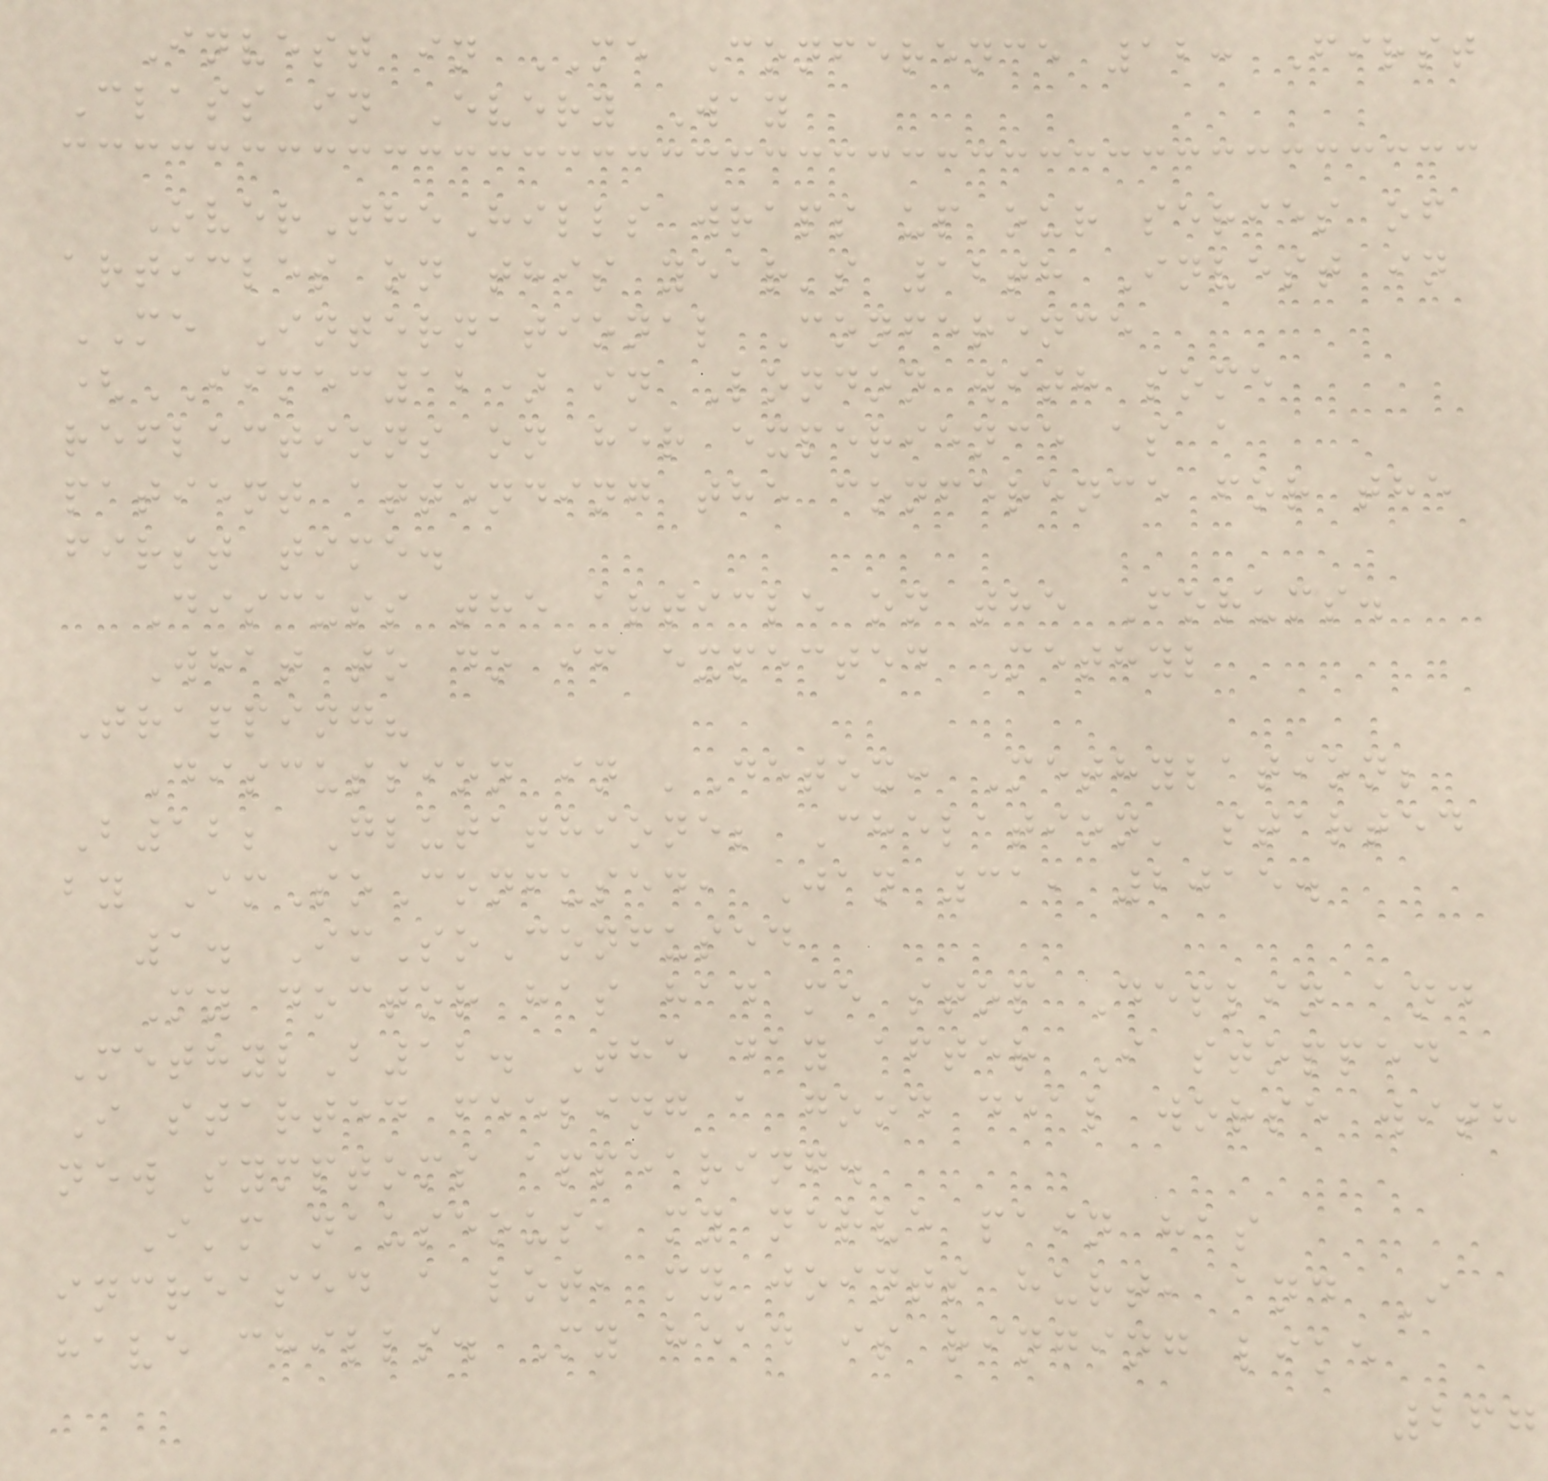Invest in ME Conference 12: First
Class in Every Way
OverTheHills wraps up our series of
articles on this year's 12th Invest in
ME International Conference
(IIMEC12) in London with some
reflections on her experience as a
patient attending the conference for the
first time.
Discuss the article on the Forums.
What to do if expected Methyl
Trapping?
Discussion in 'Detox: Methylation;
B12; Glutathione; Chelation' started
by ImSoConfused, Jan 31, 2015.
1. ImSoConfused
My doctor has had me stop Deplin and
MethylB12. The day after I stopped
I started feeling a good deal worse with
new symptoms appearing.
I'm nauseous, my nerve pain has
increased a lot, my joints hurt, and I
have chills. My head is ringing like
267
